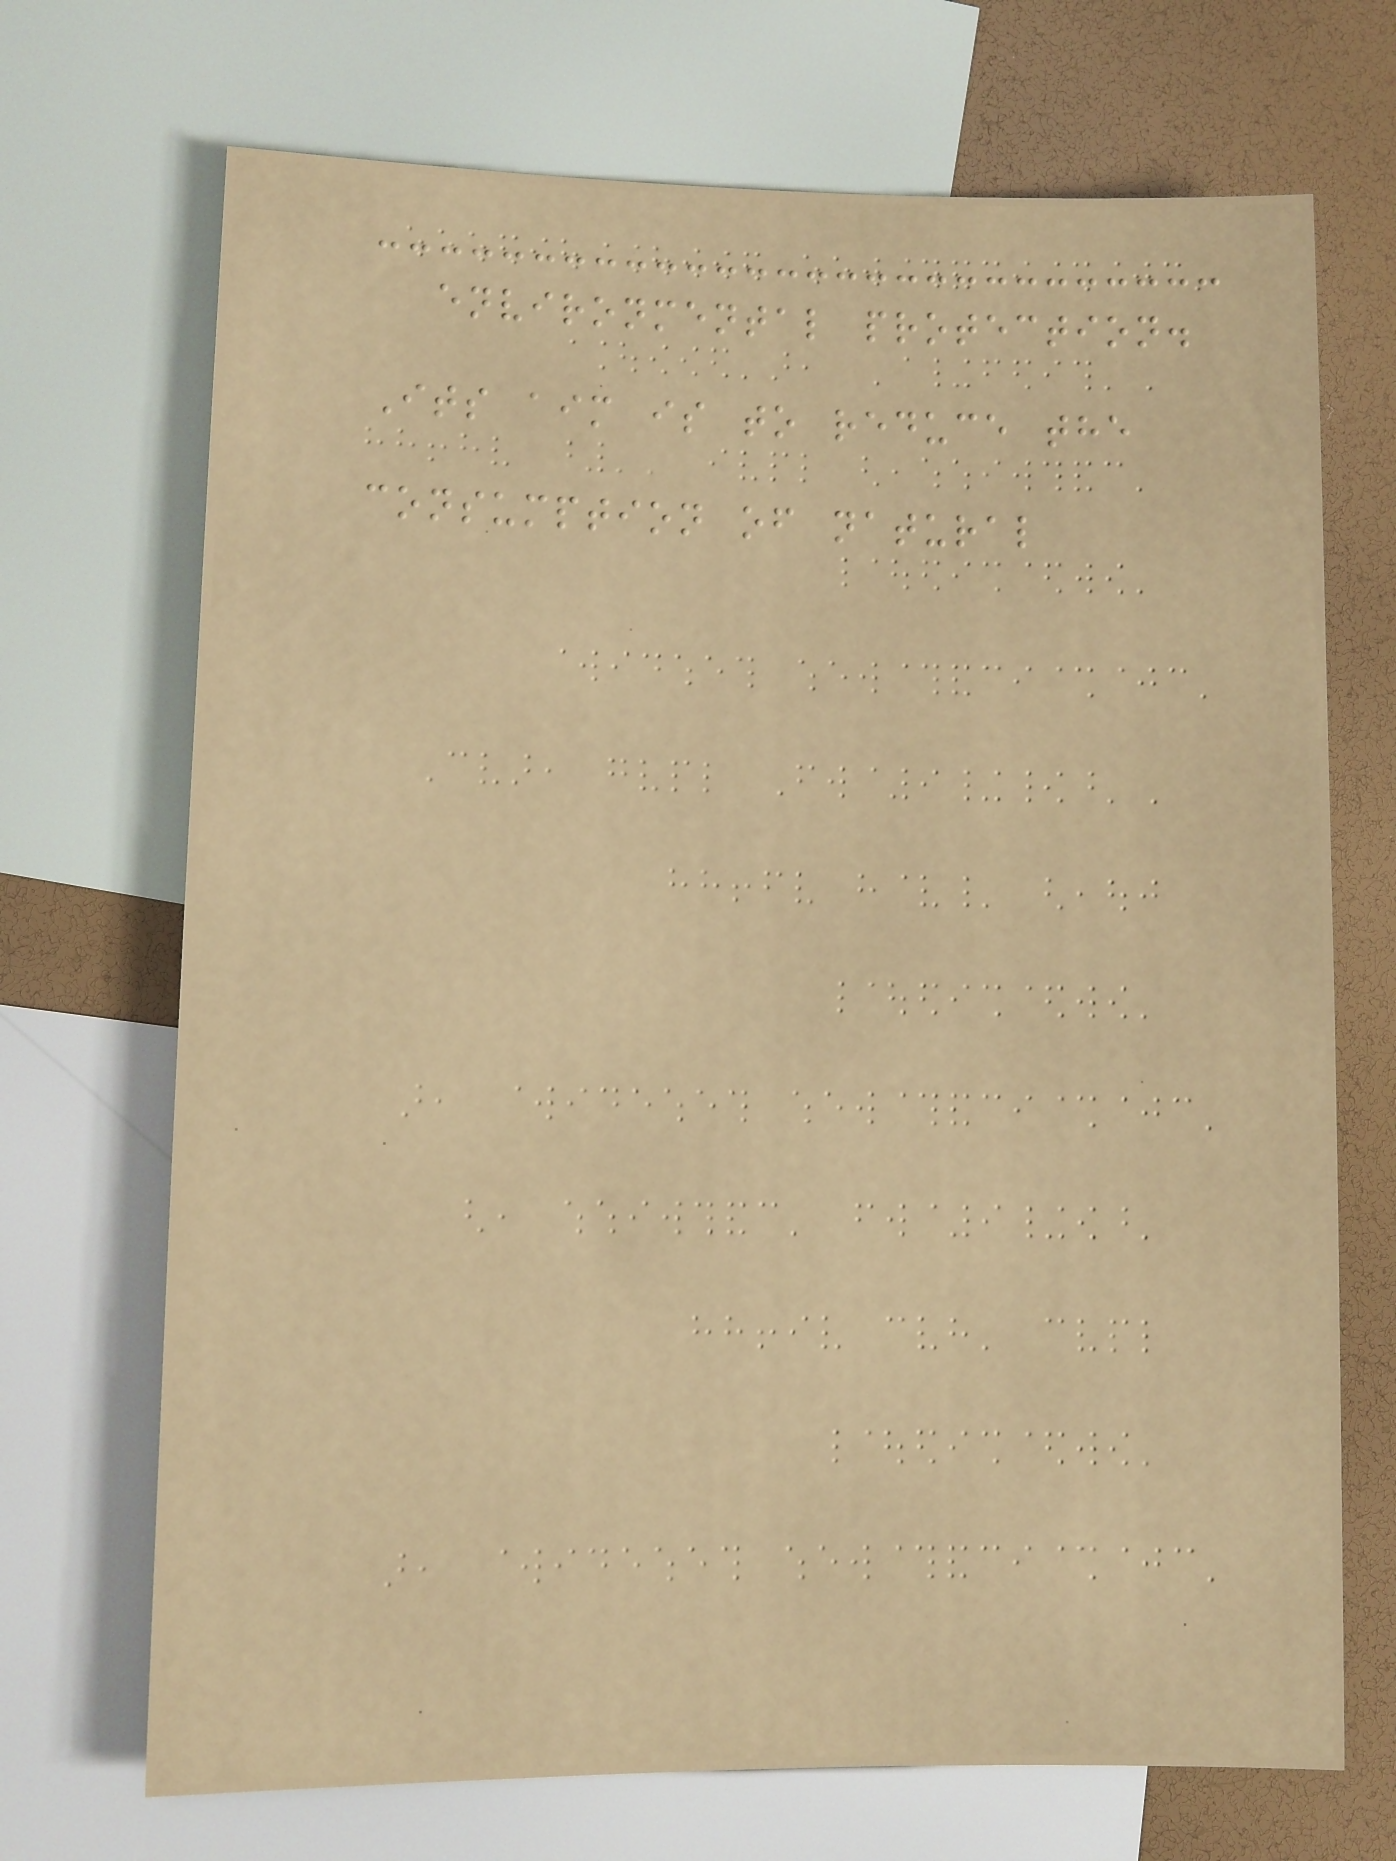environmental protection.
Its aim is to reduce the
consumption of natural
